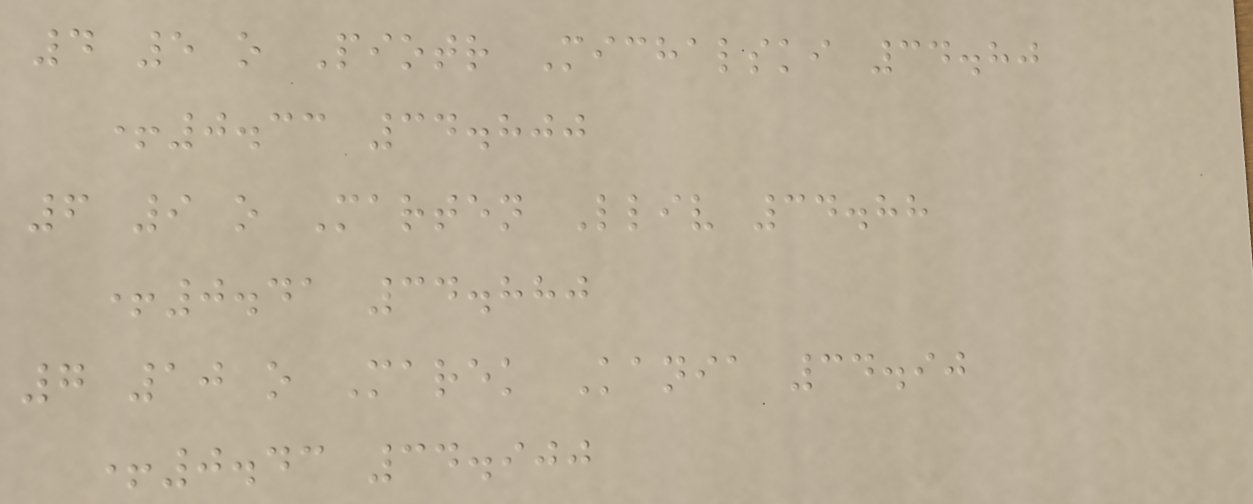4 5 o Piotr Michalski 34.80
+0.33 34.800
6 9 o Marten Lliv 34.88
+0.41 34.880
7 10 o Marek Kania 34.90
+0.43 34.900
